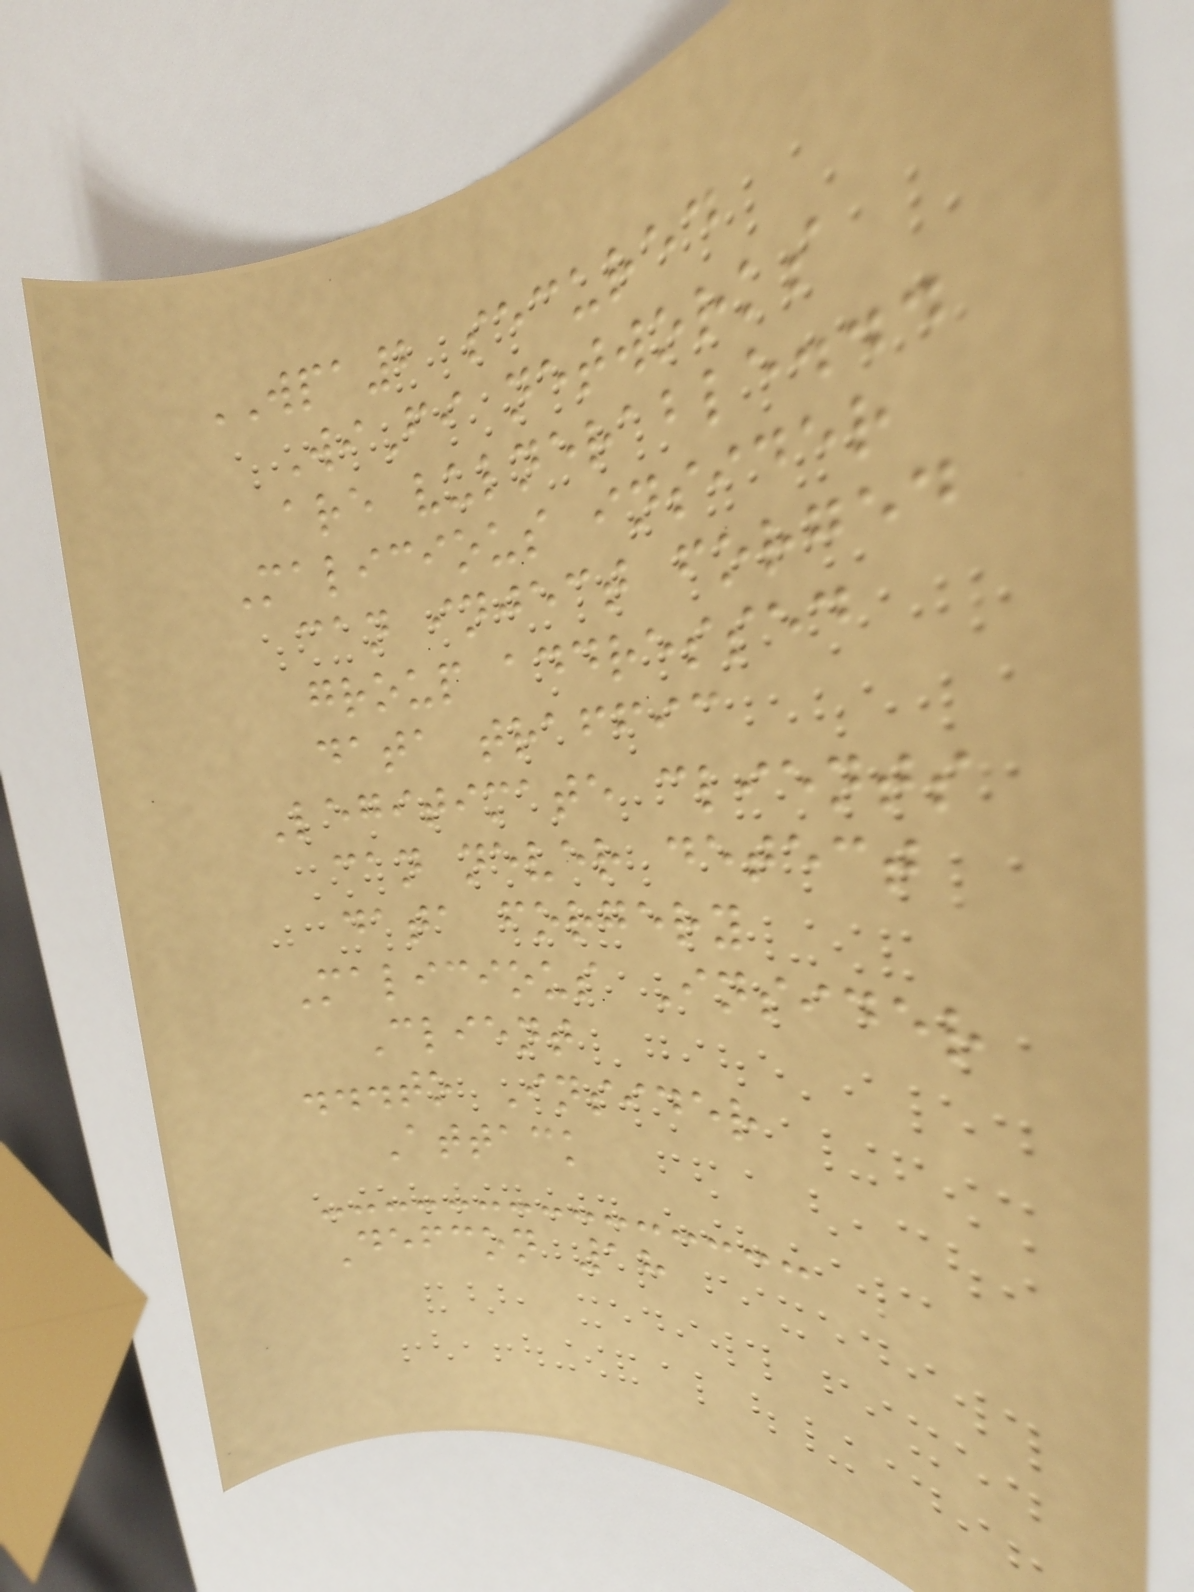WPA2 secured
WiFi networks
are vulnerable...
Malicious insider
can inject forged
group addressed
data traffic
Legitimate clients
can never detect
data forgery
Malicious Insider
Client
...to Insider
Attack
Defcon 18
